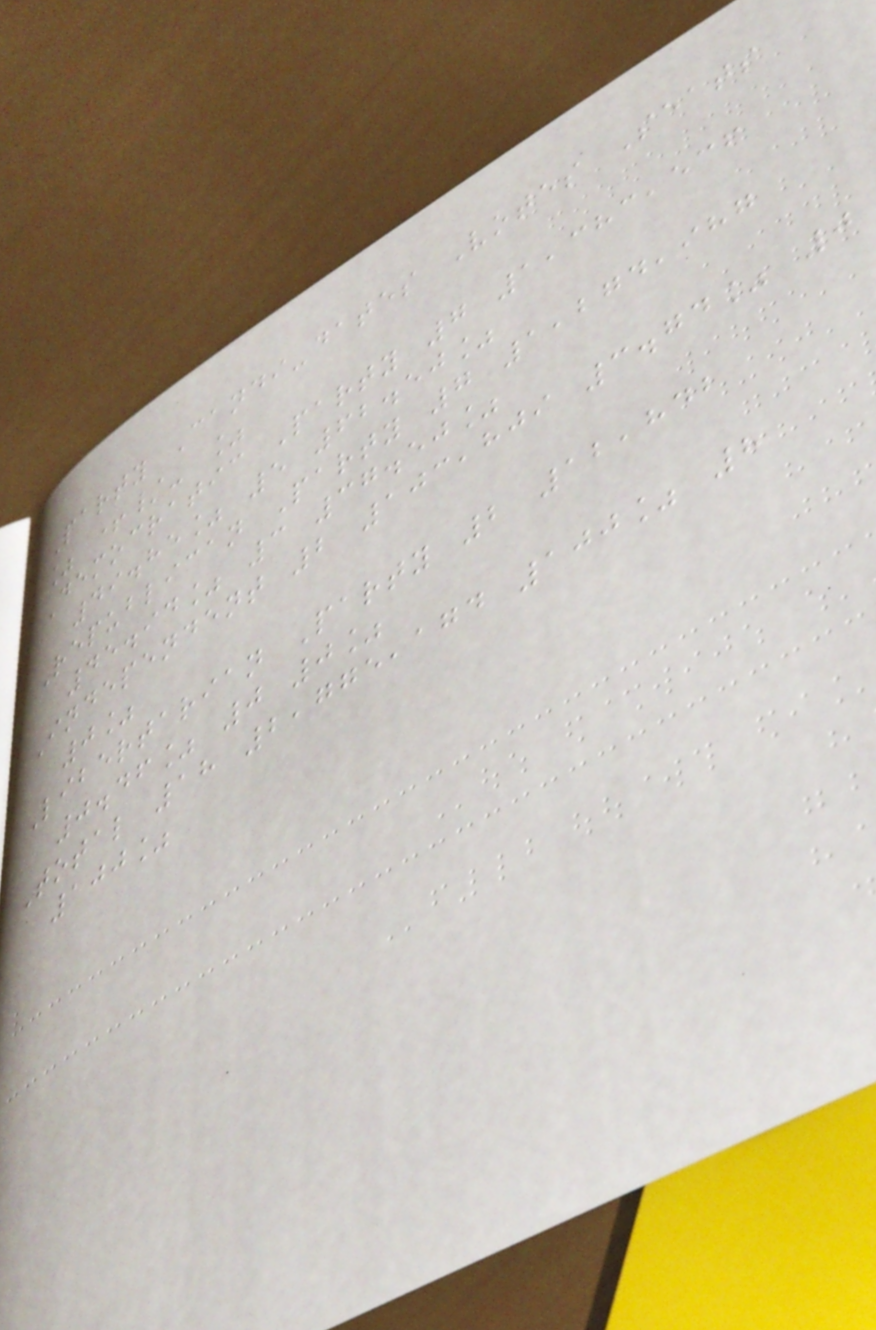Party Candi-dates Votes Seats
% +/- %
Democratic Party 7 1,383,536
49.85% 5 62.50%
Republican Party 7 1,274,987
45.94% 3 37.50%
Independent 2 103,809 3.74% 0
0%
Libertarian Party 2 12,842
0.46% 0 0%
Total 18 2,775,174 100% 8
100%
